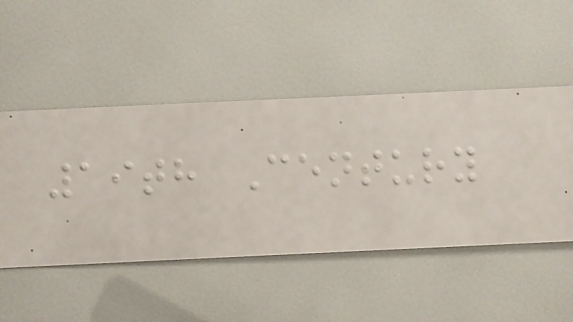19th Century
